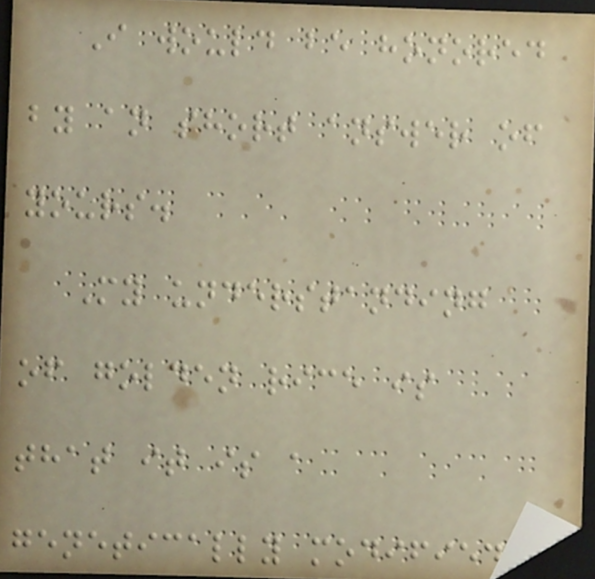I would be honored
by an short answer of
yours.
My understanding
of golden rice is
that it is a
genetically modified
